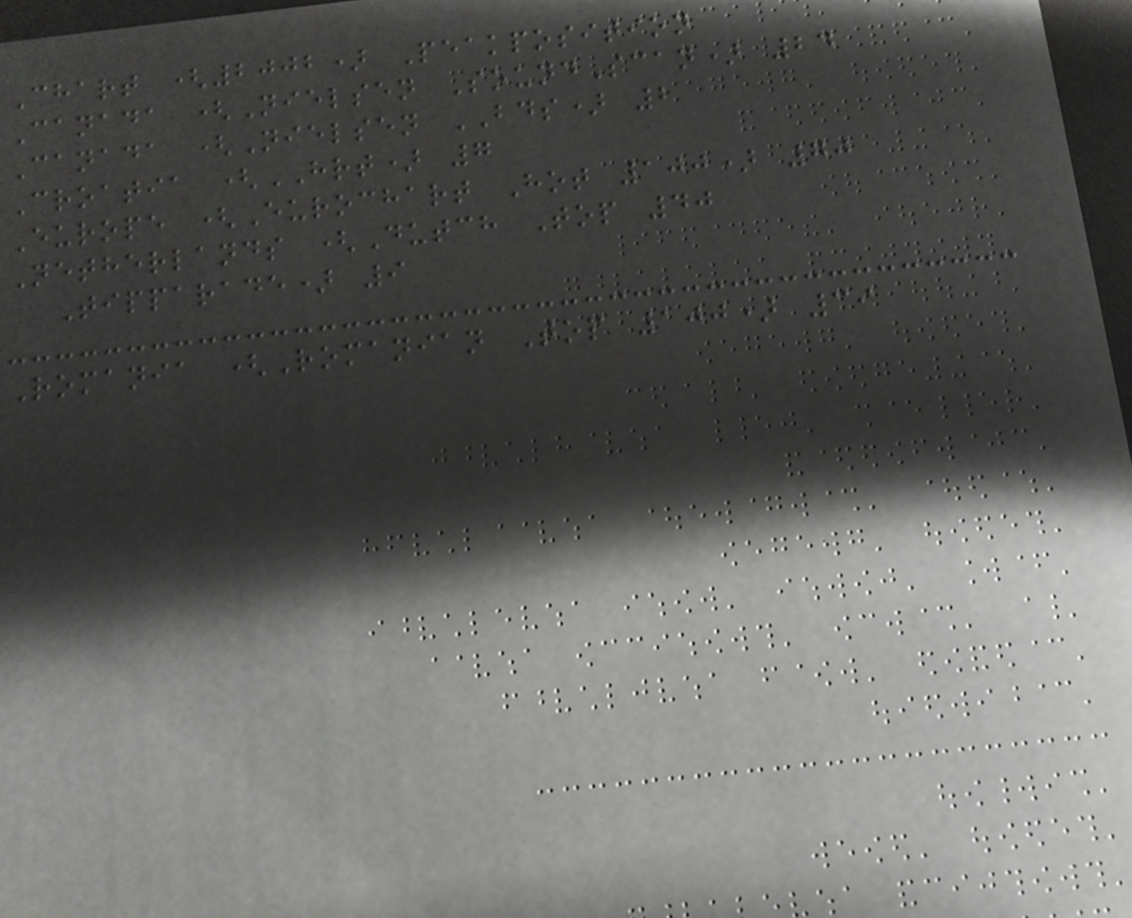Chart (2002) Peakposition
Canada (Nielsen SoundScan) 24
Canada (Nielsen BDS) 2
Croatia (HRT) 7
Europe (Eurochart Hot 100) 70
Netherlands (Dutch Top 40
Tipparade) 9
Romania (Romanian Top 100) 39
